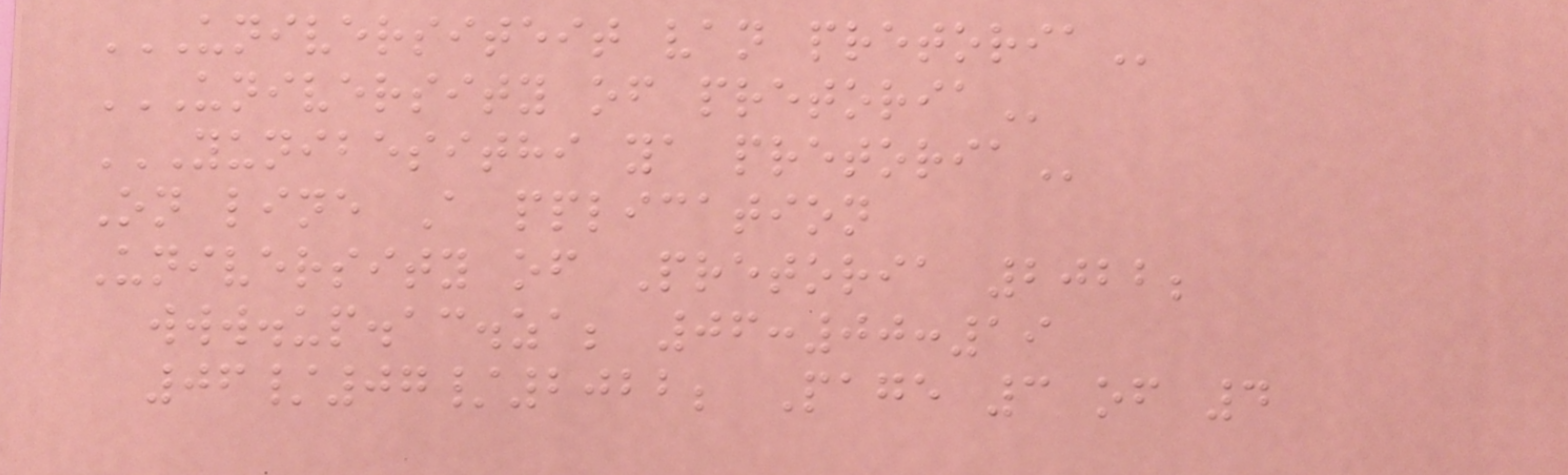UNIVERSITEIT VAN PRETORIA
UNIVERSITY OF PRETORIA
YUNIBESITHI YA PRETORIA
On line A pplication
University of Pretoria 2022;
www.up.ac.za; 06:00:19
06/07/2022; Page 3 of 4
